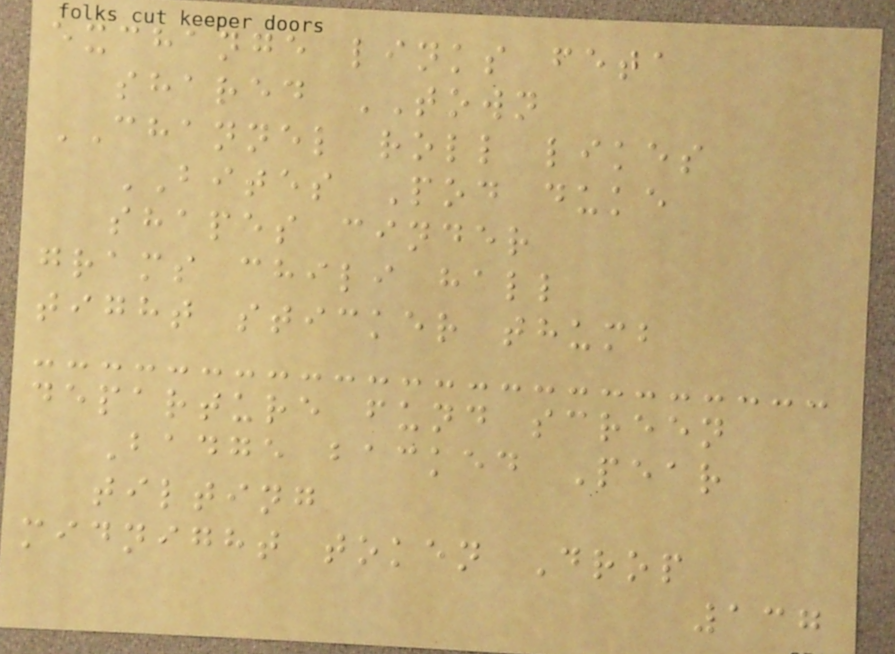exchange links feta
shared TOWN
CHANNEL roll likes
BITES Pod duke
shapes cinder
grams chili hall
tight sticker thumb
departure fund screen
Badge backed Pear
tilting
midnight token Drop
137
